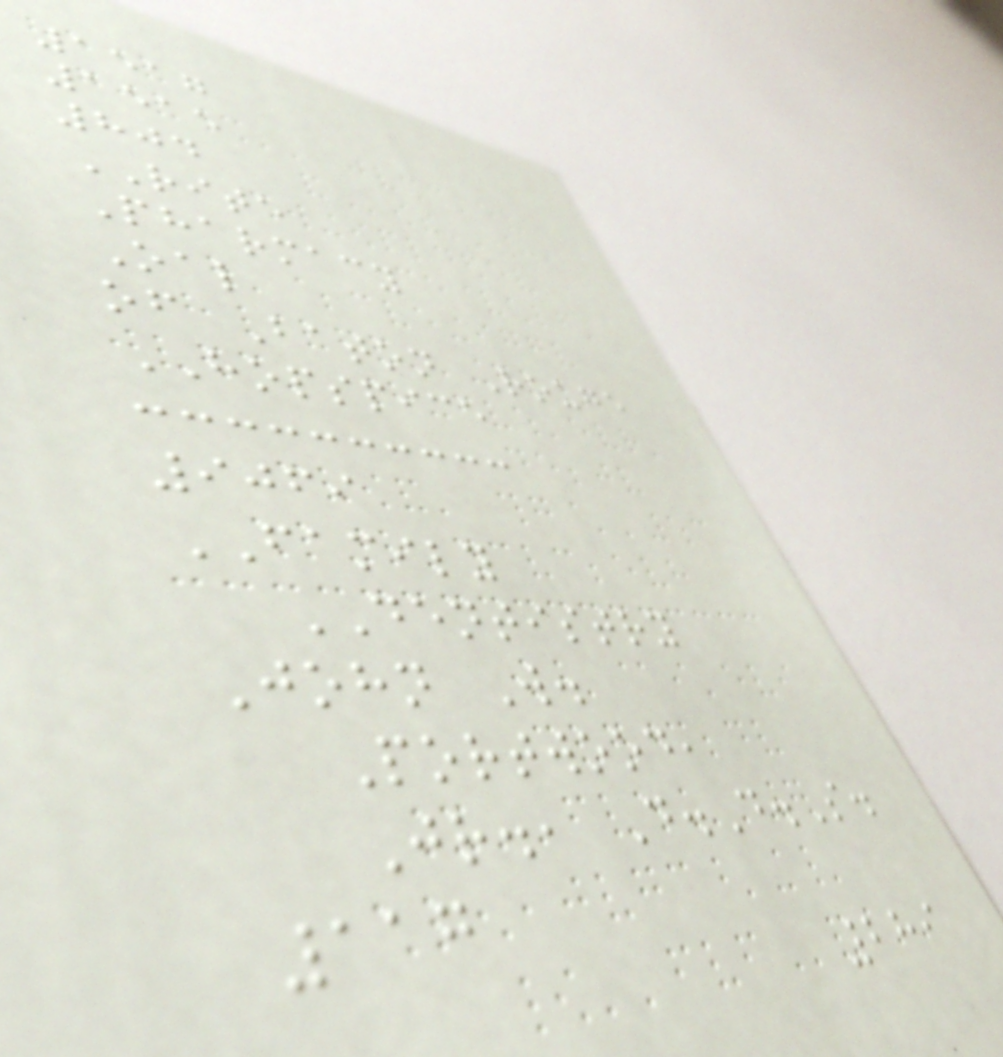1517
1515
804
RITE
Pharmacy
Oal
of Baton Rouge
HOPSPICE
9069
FAMILY
DENTISTRY
John W.
Portwood,
Jr., D.D.S.
117
289
